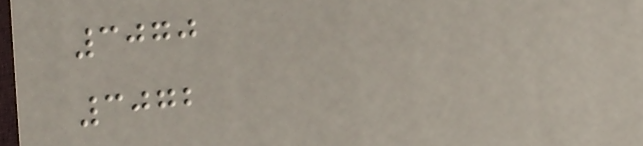3070
3072
